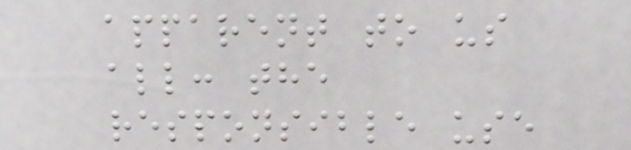apparent to us
all: the
responsible use
